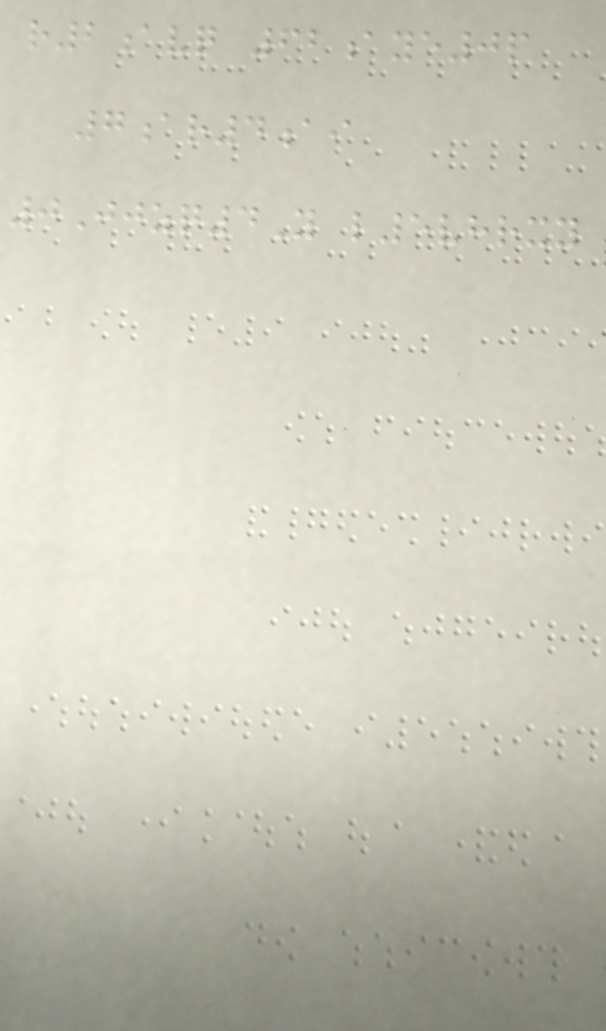r2avq 62aye0p
7ar4ai
0Jjzq4Y l5vhrxy
